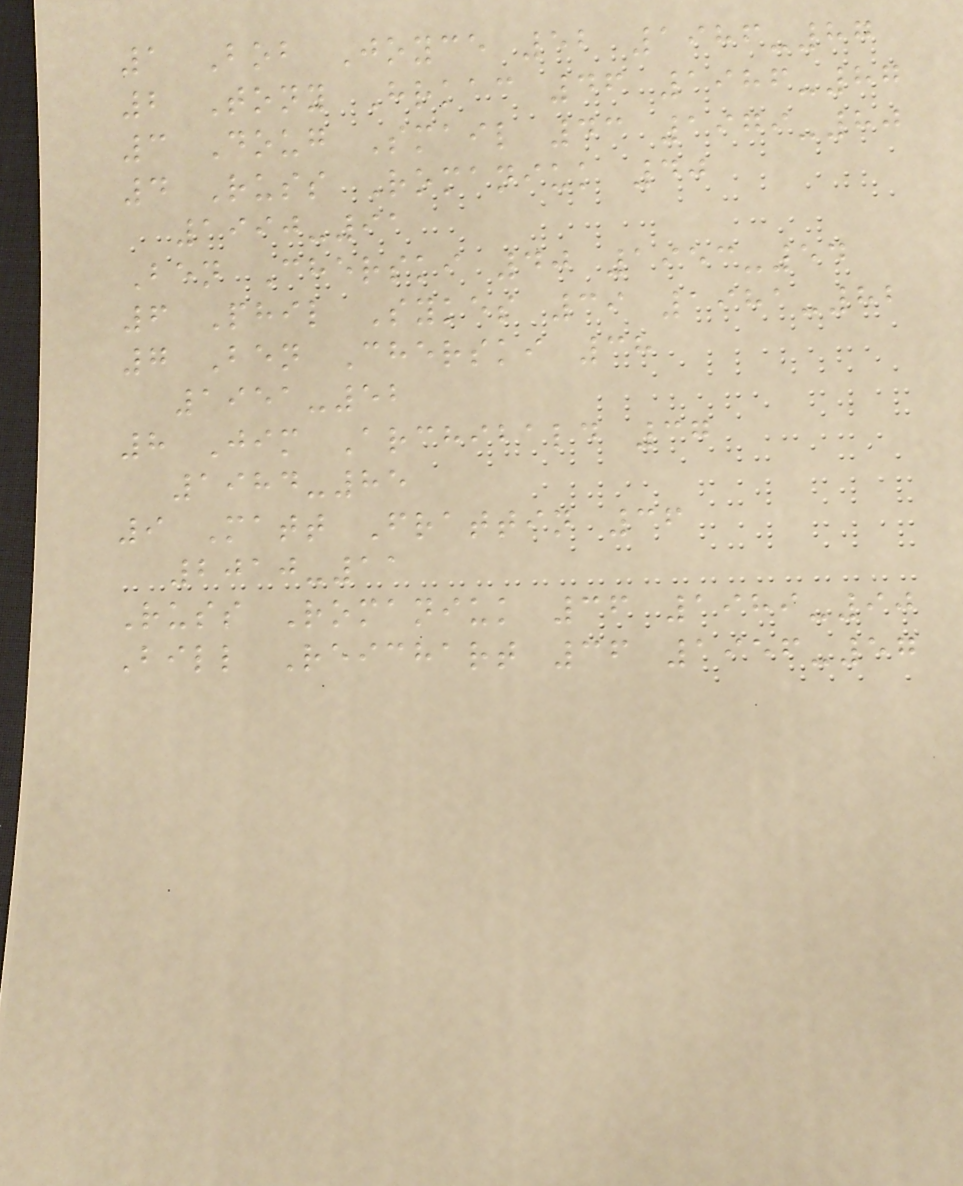1 Bob Joyce 52 1986-87
2 Tony Hrkac 46 1986-87
3 Doug Smail 43 1979-80
4 Russ Romaniuk 40
1990-91
Ben Cherski 40 1953-54
6 Phil Sykes 39 1981-82
7 Ben Cherski 38
1951-52
8 Jim Archibald 37
1984-85
9 Matt Frattin 36
2010-11
Russ Romaniuk 36 1989-90
Bill Reichart 36 1956-57
